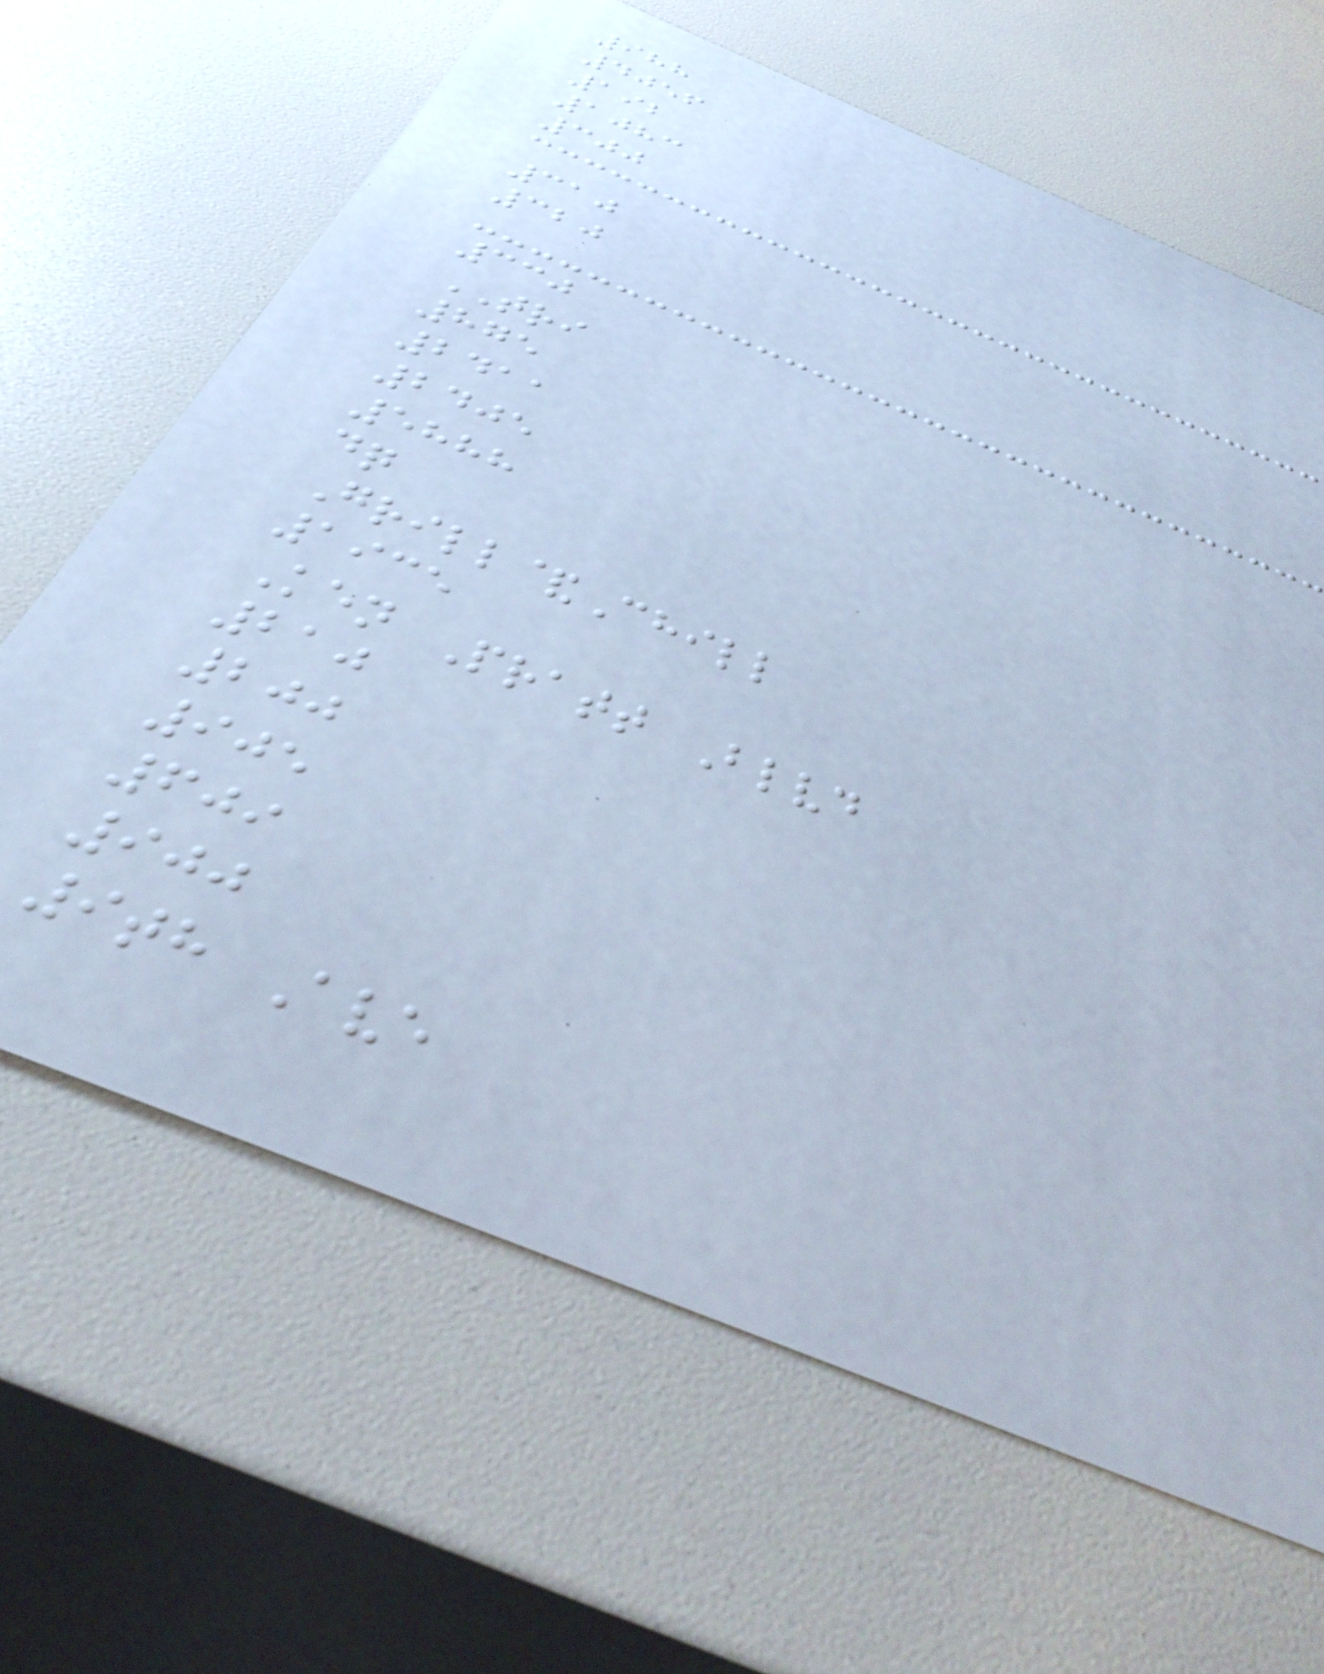988
4056
192
1083
300
310
320
330
TRI
875
2411
2405
5888
dq
Grill&Chill
1935
Ken Pratt Blvd
210
200
905
609
900
9th Ave
